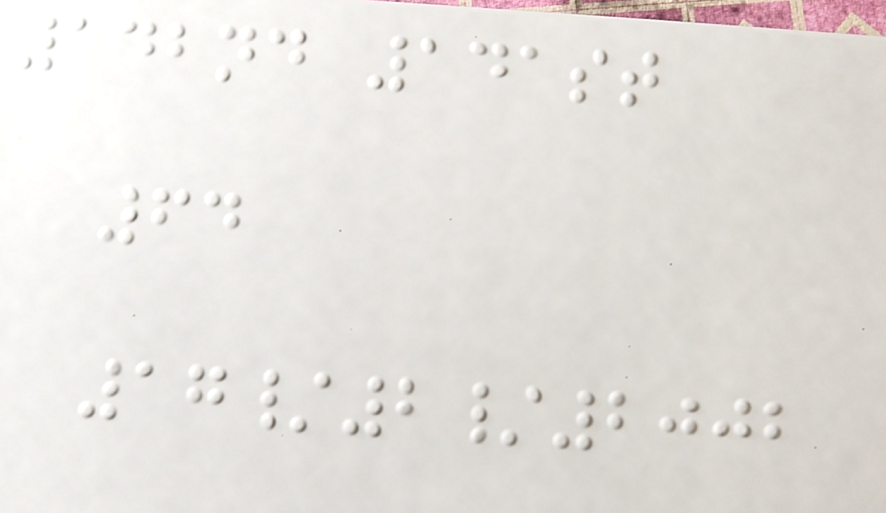142nd 141st
64
17/2/2002
